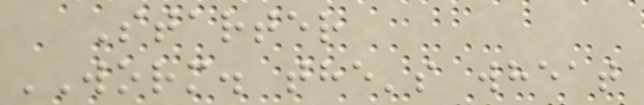Starter
WORM. the's wheat
